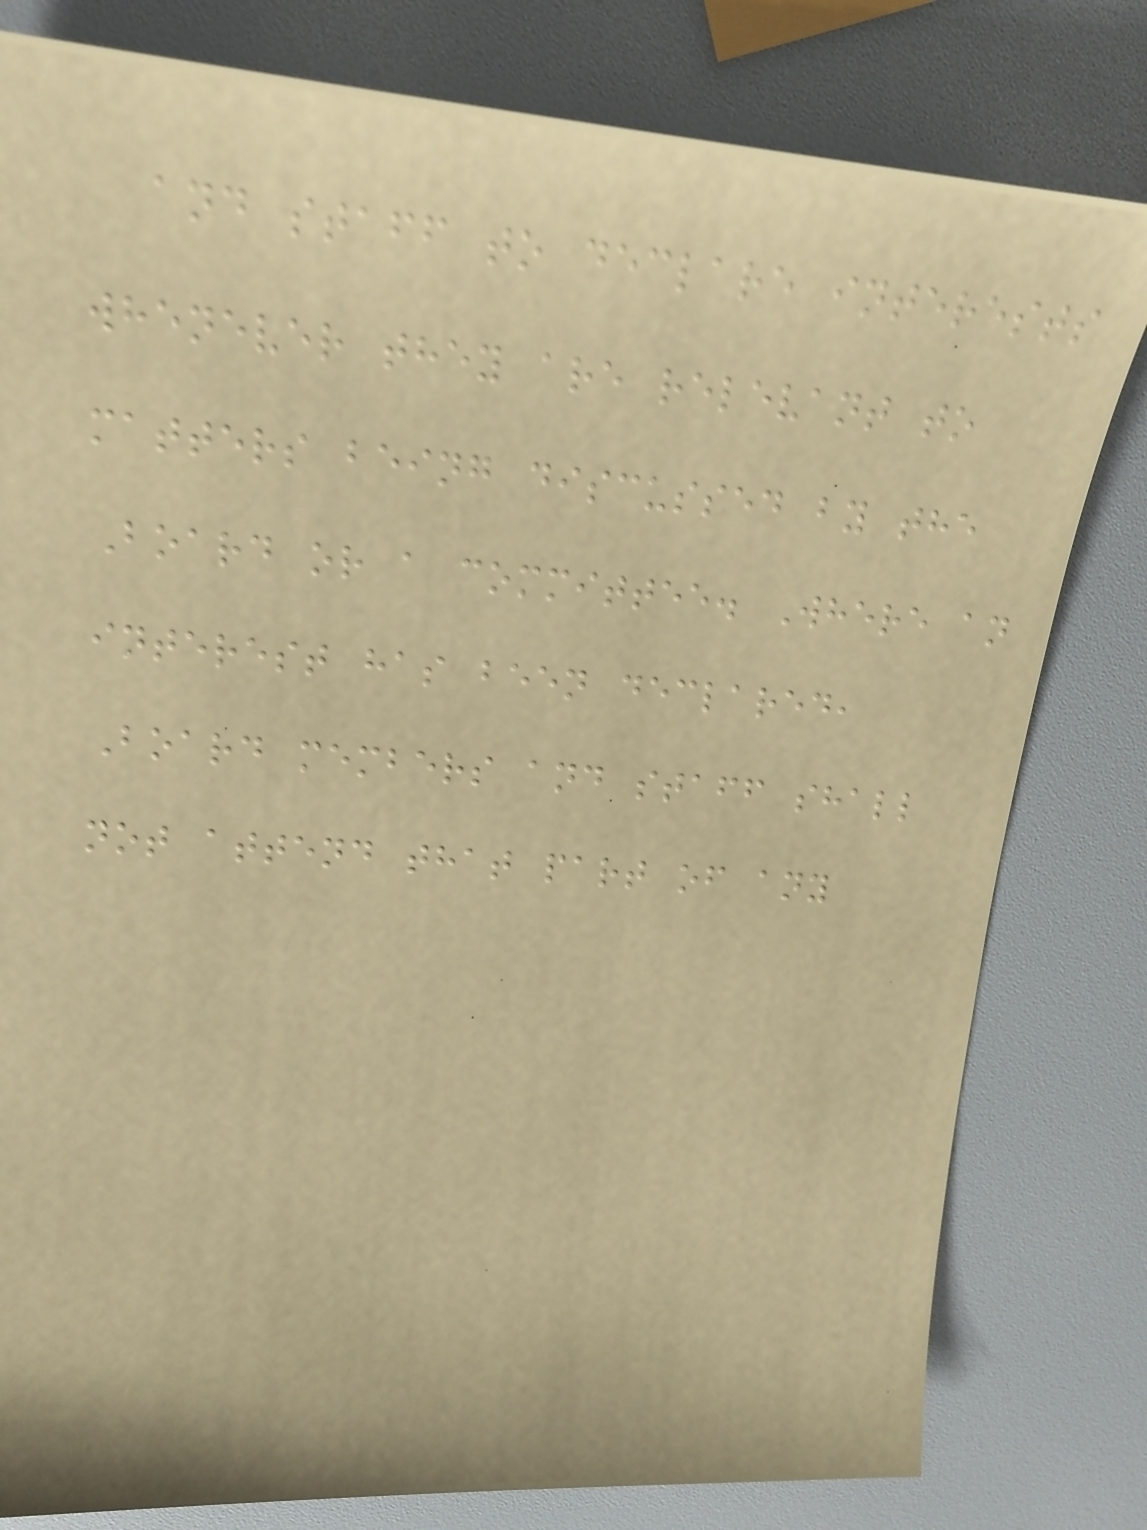and staff to declare interests
whenever they are relevant to
matters being discussed by the
Board or a committee. Where an
interest has been declared,
Board members and staff shall
not attend that part of any
